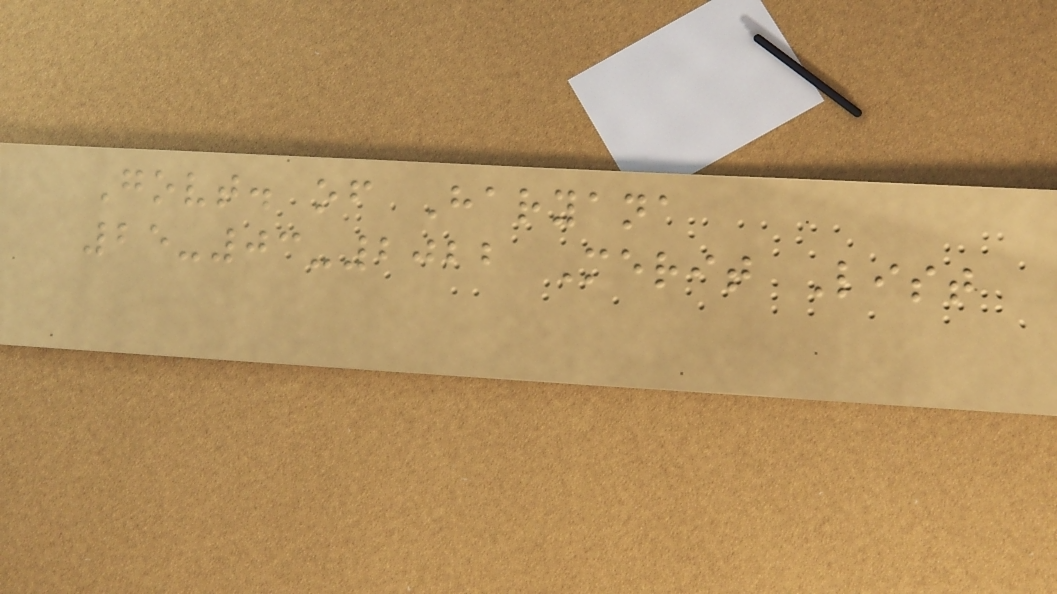Govt. of Haryana
25-03-2022 Merit List
